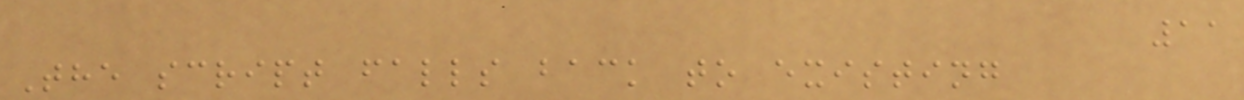11
The script falls back to existing
